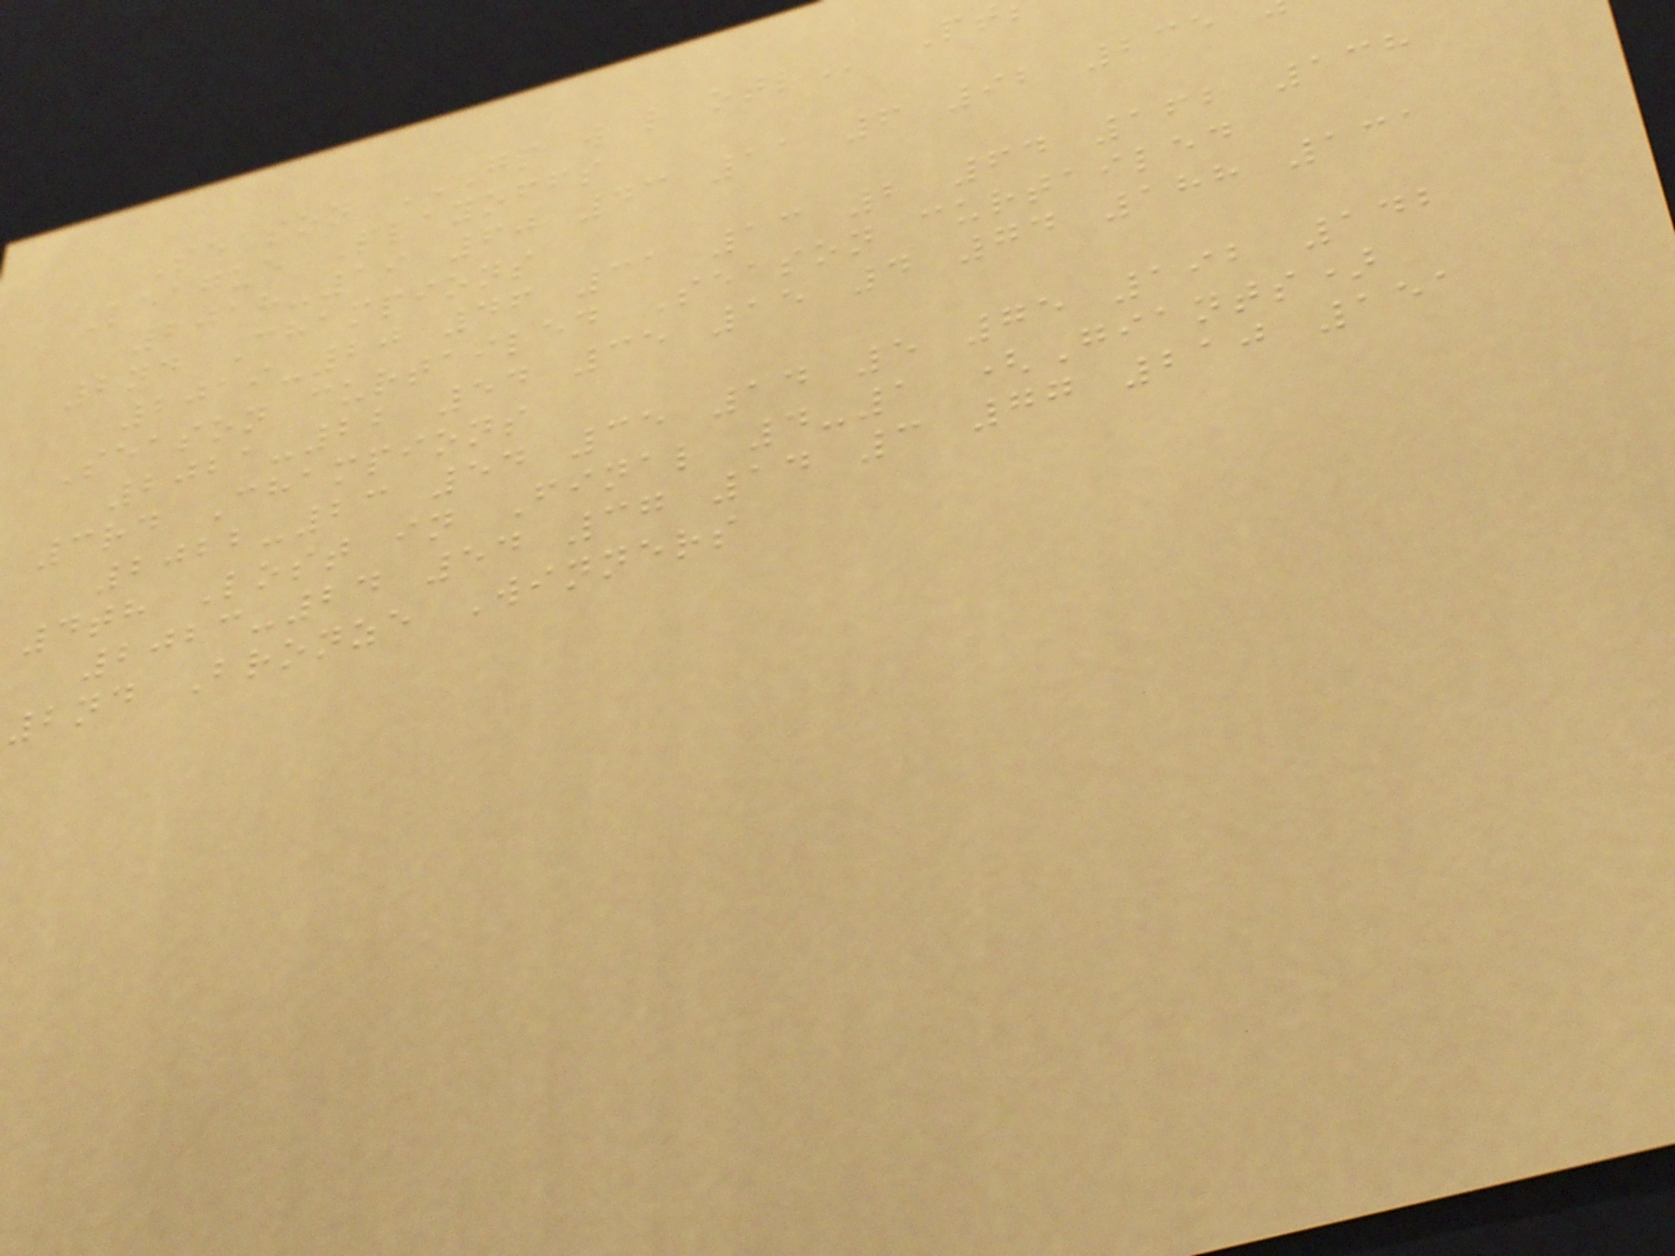Season GP W L OTL Pt
League Playoffs
2018-19 60 43 11 6 92 235
2nd Champions
2019-20 46 31 13 2 64 162 138
Season curtailed Season curtailed
2021-22 54 35 15 4 74 188 131
3rd Champions
2022-23 54 35 14 5 75 192 142
4th Lost in Final 4-1 (Giants)
2023-24 54 37 14 3 77 210 151
2nd Bronze Winners
